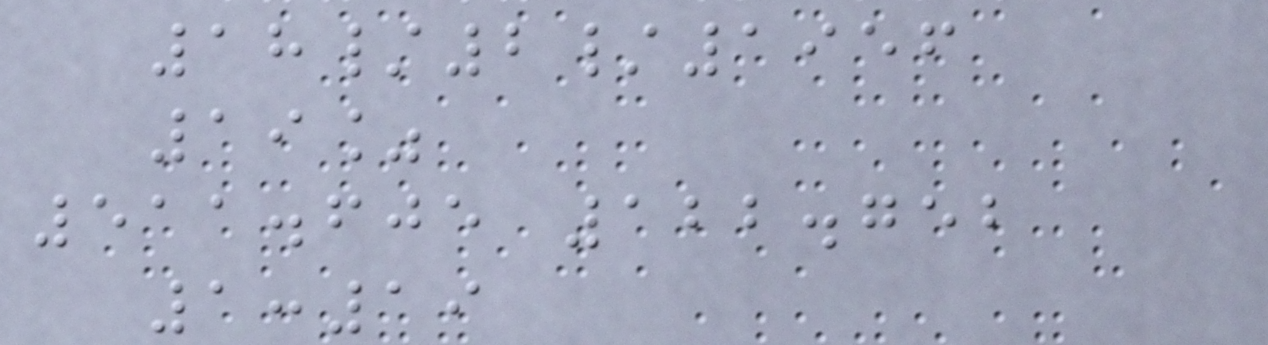18/2/1956
19%
511.605 122.752
1:19
